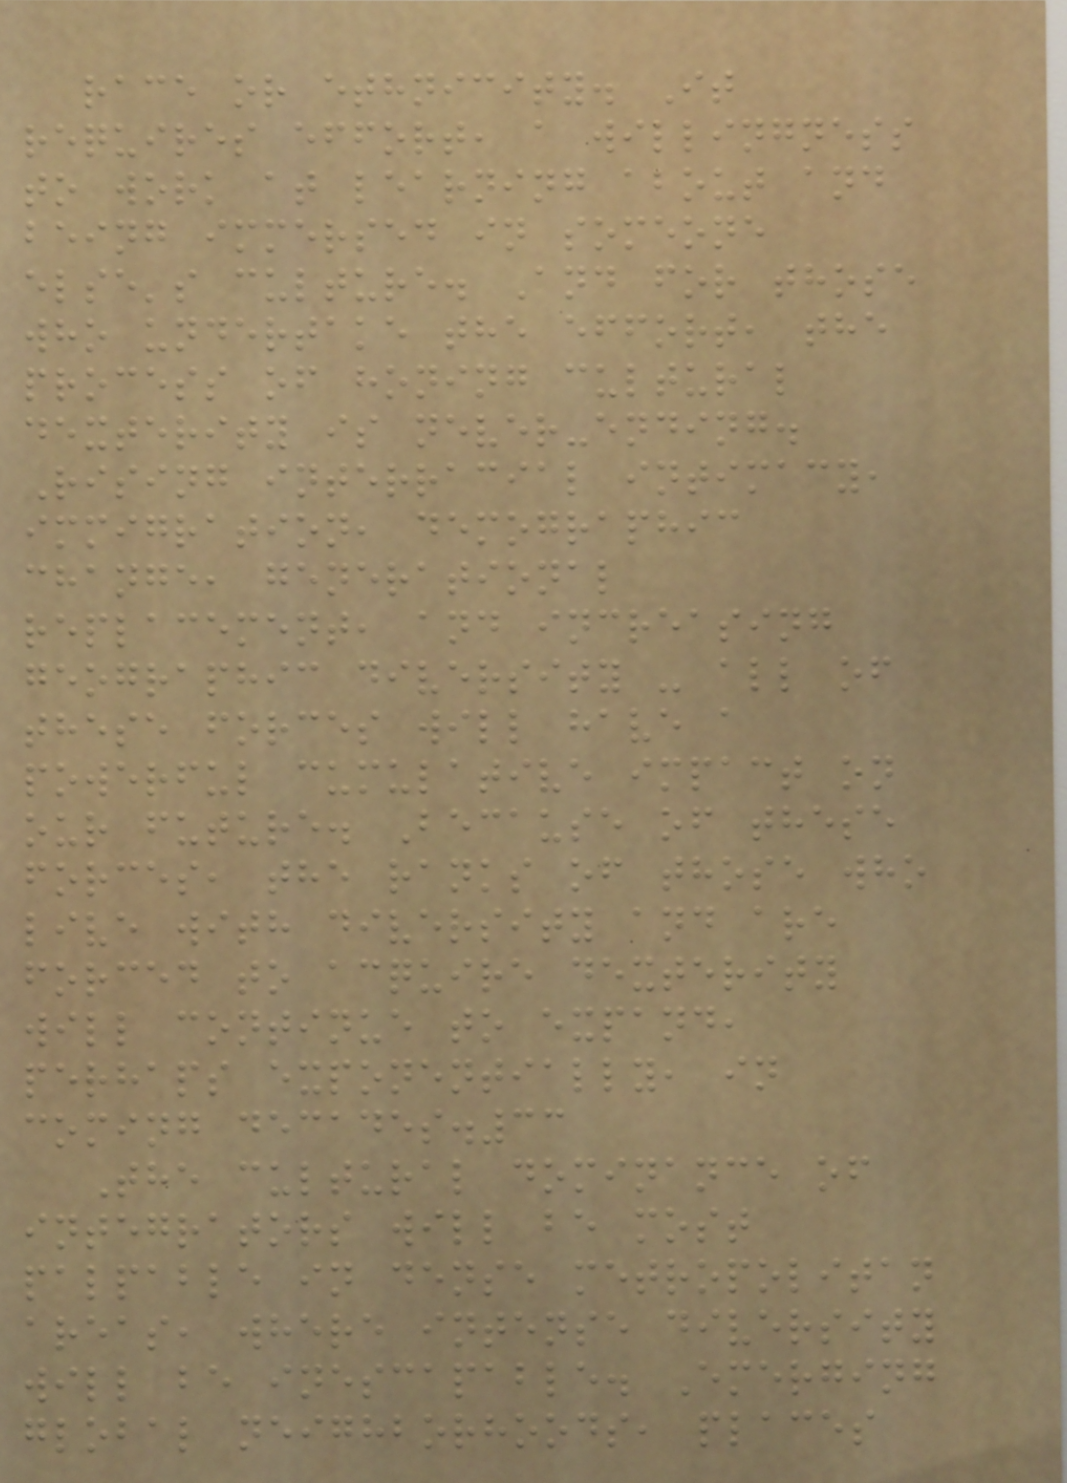race or ethnicity. It
requires effort, a willingness
to work at learning about and
being immersed in someone
else's culture. And for those
who undertake the effort, the
process of honing cultural
dexterity is never-ending.
Rising interracial intimacy,
immigration, demographic
change, generational
replacement, and increasing
geographic diversity - all of
these forces will have a
powerful cumulative impact on
our future. Because of these
forces, the ranks of those who
live with diversity and are
forced to acquire dexterity
will continue to expand,
perhaps exponentially, in
coming decades.33
The cultural dominance of
integrators will be most
palpable in dense metropolitan
areas, where intense diversity
will be inescapable. Emerging
global neighborhoods, places
